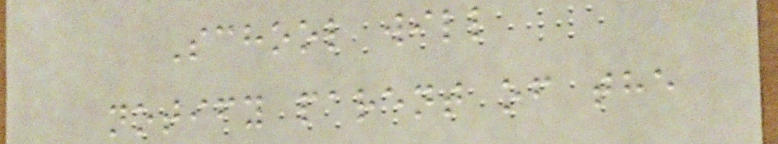School will
notify parent of the
